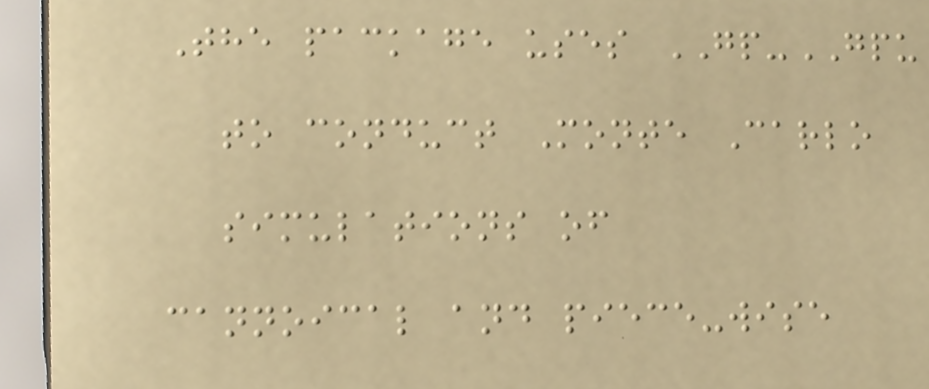The package uses GP-GPU
to conduct Monte Carlo
simulations of
cannoical and piece-wise
